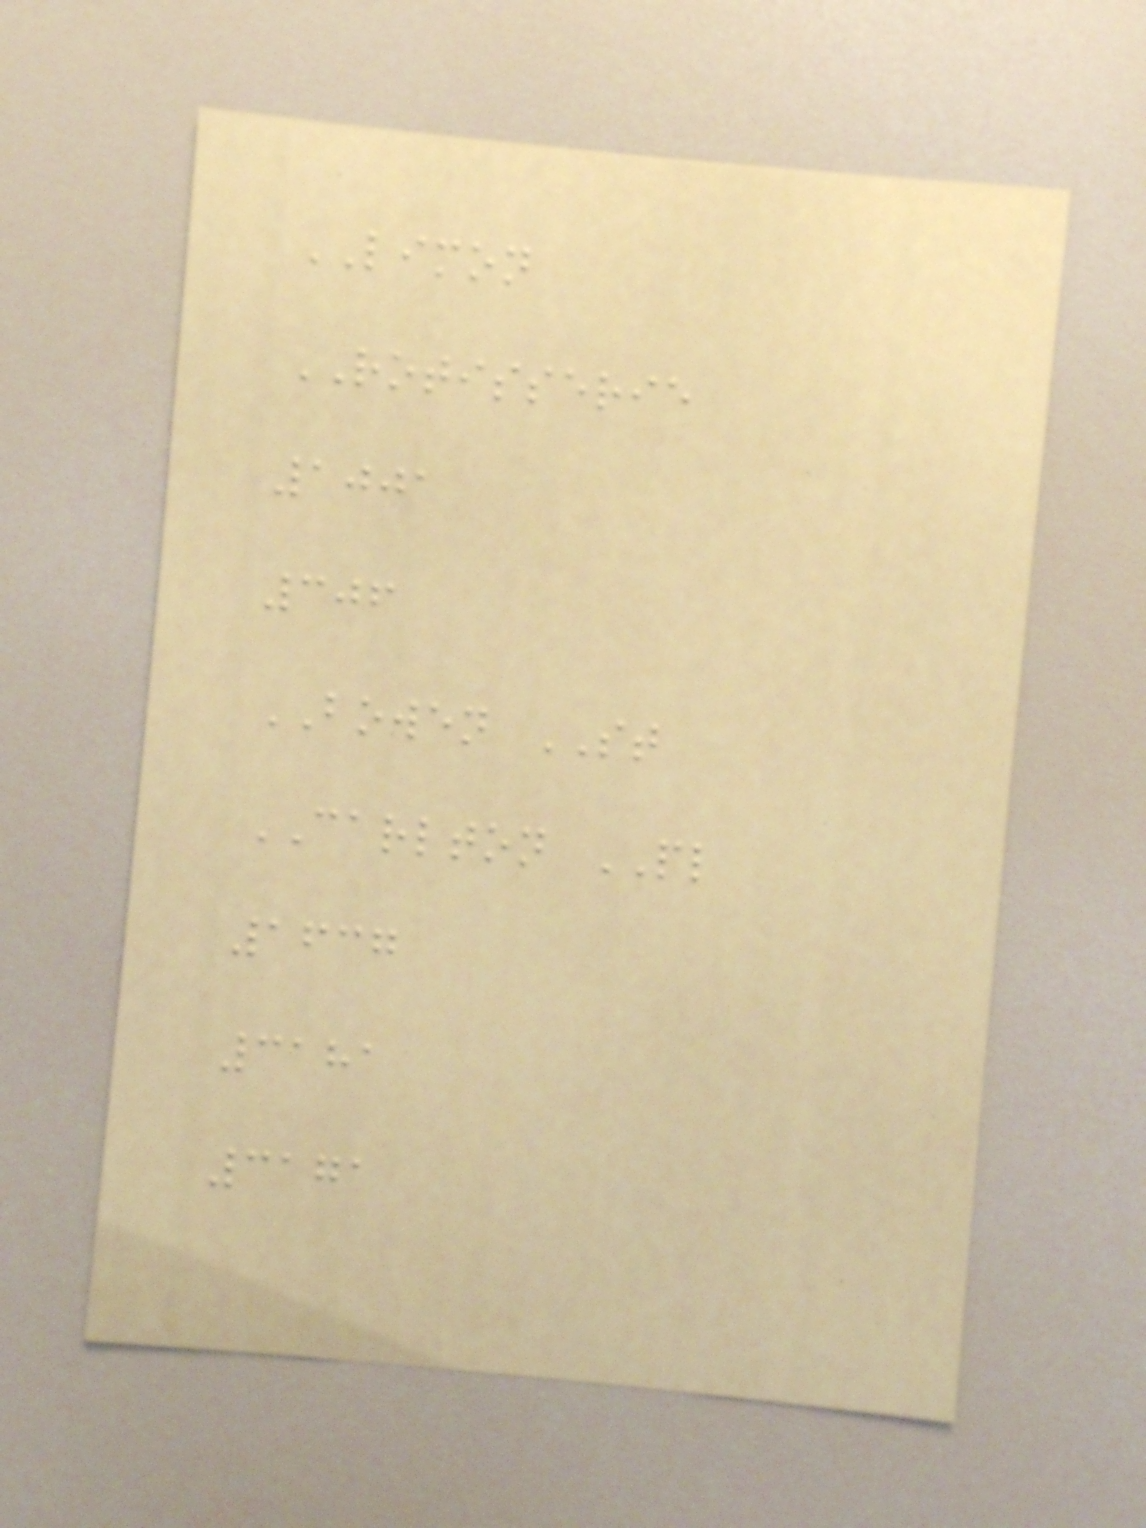LIMON
ROTISSERIE
1001
306
BOWEN ST
CARLTON PL
1637
3181
3171
